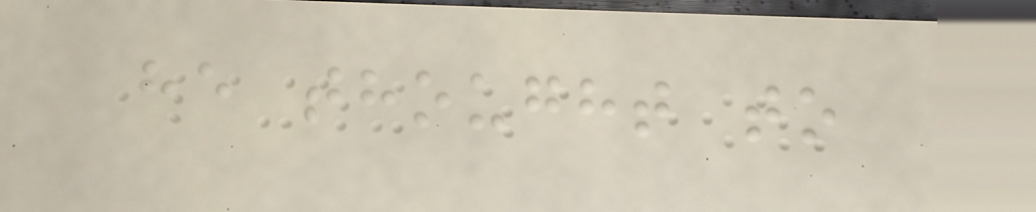he thought to
